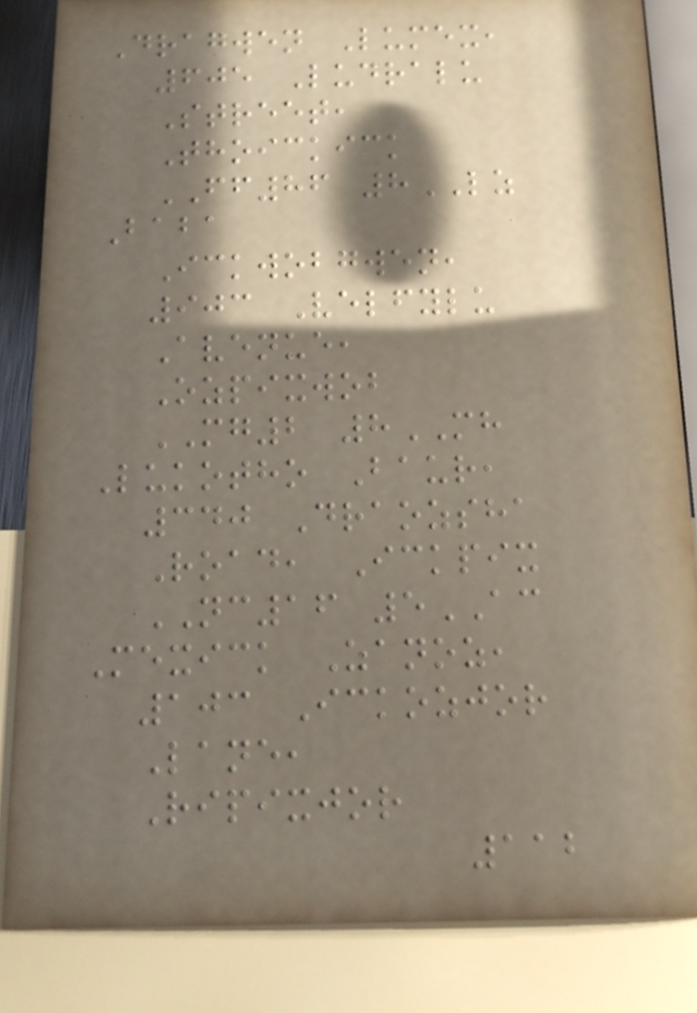Dragwen Lumex,
605 Ludralu
Street,
Thoickick
FF86 8LZ
Baba
Ickwobgwen,
903 Velfylu
Avenue,
Ozpixwob
MG2 8MH
Lukotho Baur,
340 Draozsha
Road, Ickpix
NC16 5AC
Mexick Zanoz,
103 Ickozjor
Lane,
Ripixjor
112
